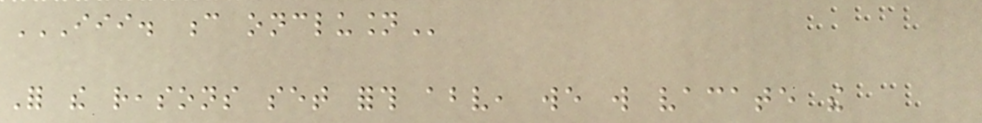III. C ONCLUSION
For the reasons set forth above, we will vacate the
